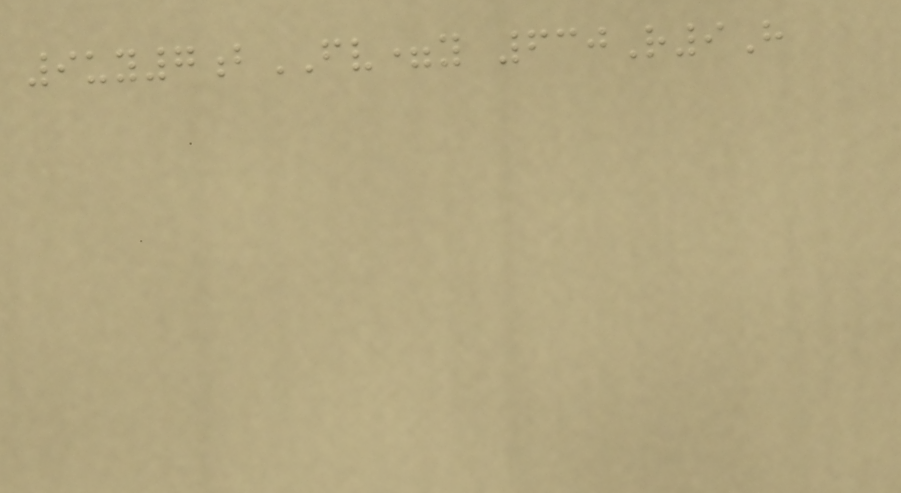9uy7bFV=y 630R9H
